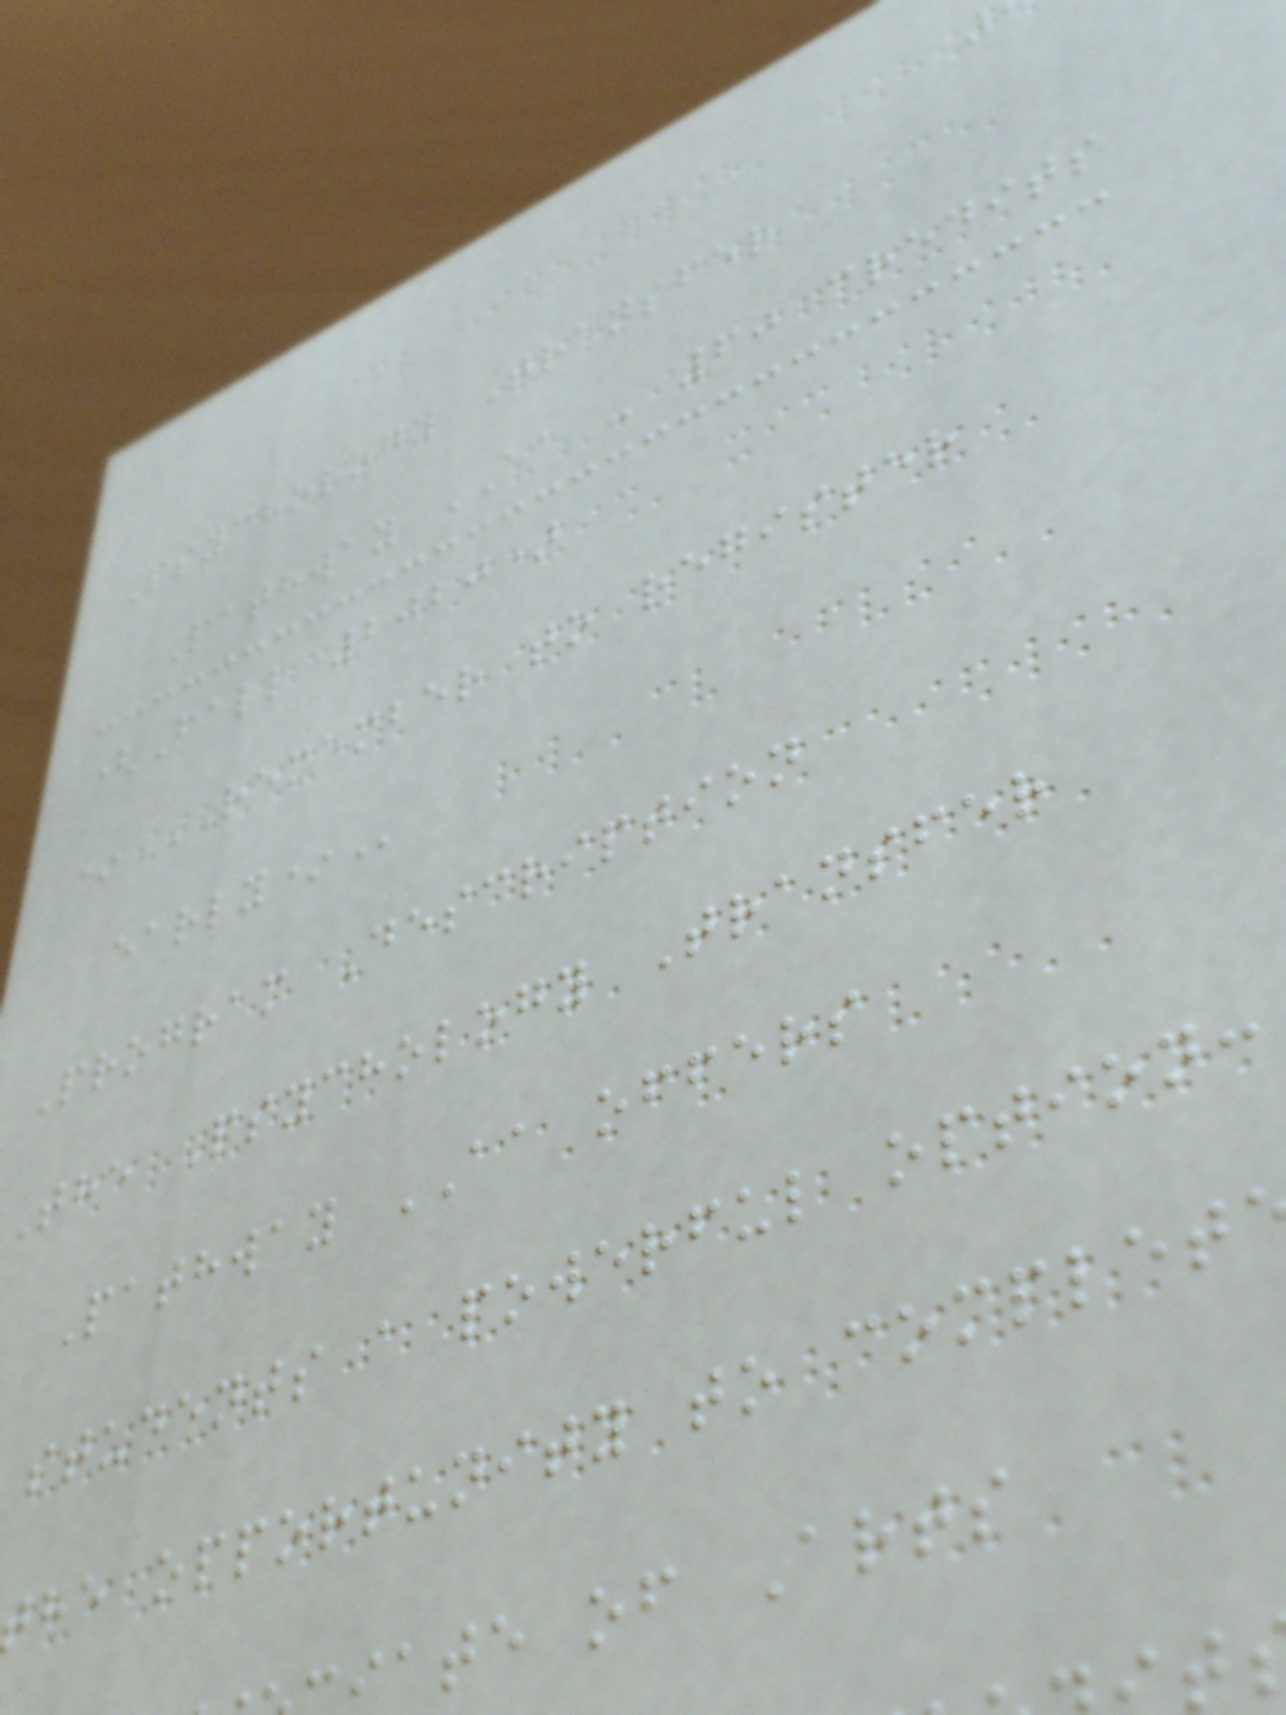Psychology Transfer
Pathway AA - 60 credits
(Fall 2020)
*REMEMBER TO REGISTER
Program Description
The Psychology Transfer
Pathway AA offers
students a powerful option:
he opportunity to complet
ate of Arts
